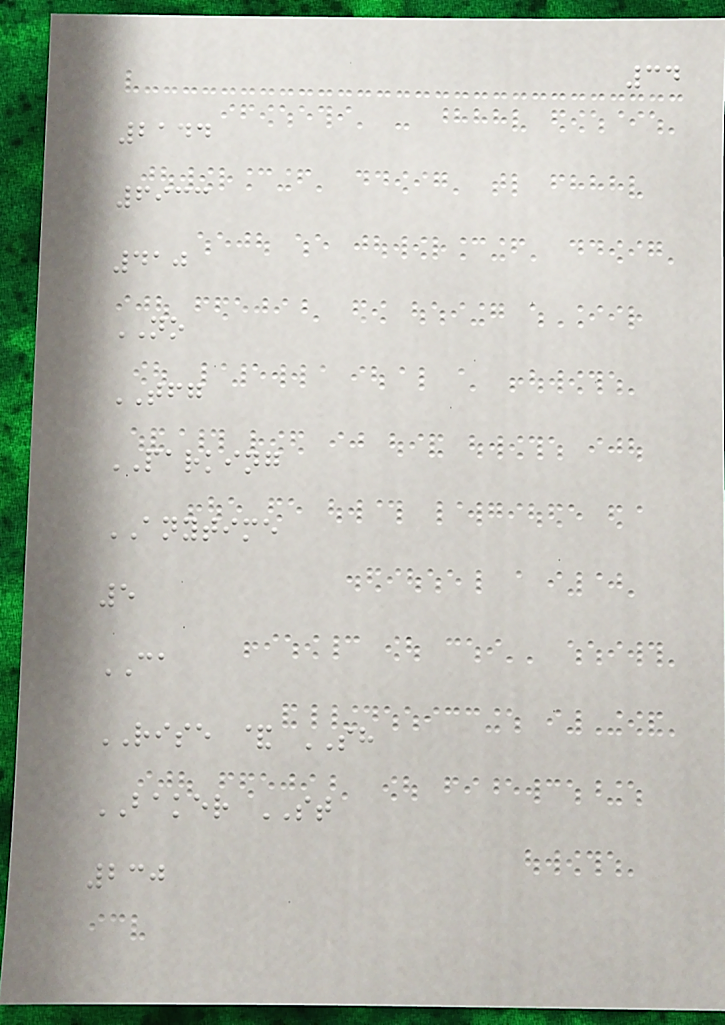34
2144
6933
410
NO
TFG
PARKING
ANYTIME
5
CA
RISE & SH
BAKER ST
230
